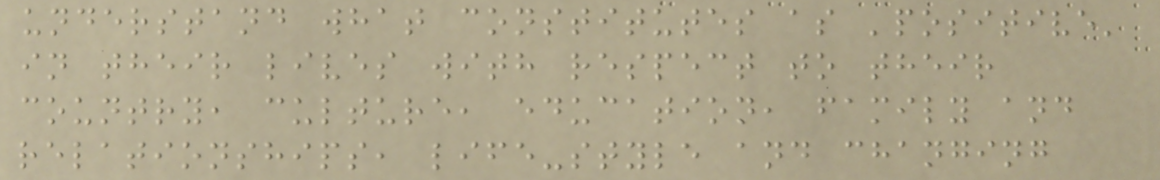understand what constitutes as 'positive'
in their lives with respect to their
country, culture, education, family and
relationships, life-style and changing
